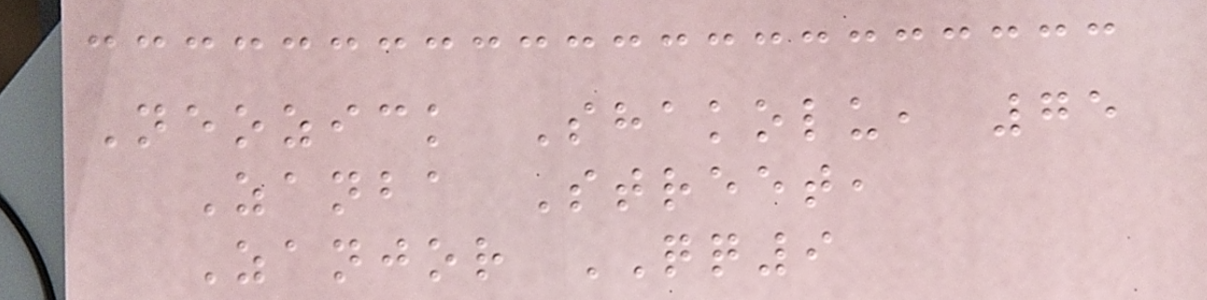Neozick Shakolu, 75
Zanba Street,
Zanjor QQ9
